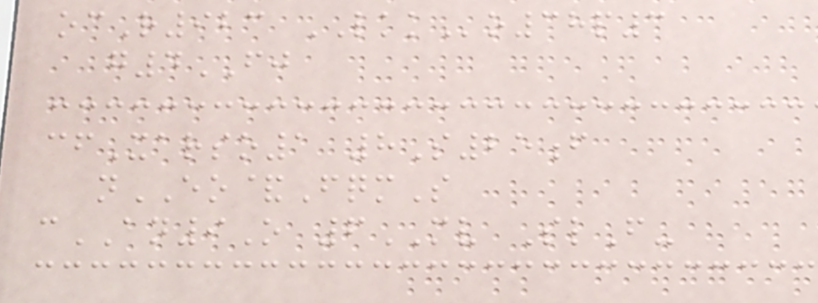ocR923 LKKo38p3
g4FJ
cfXarso1 8S25f
nEO&FqmS
cAN9O 6MV SlF-
